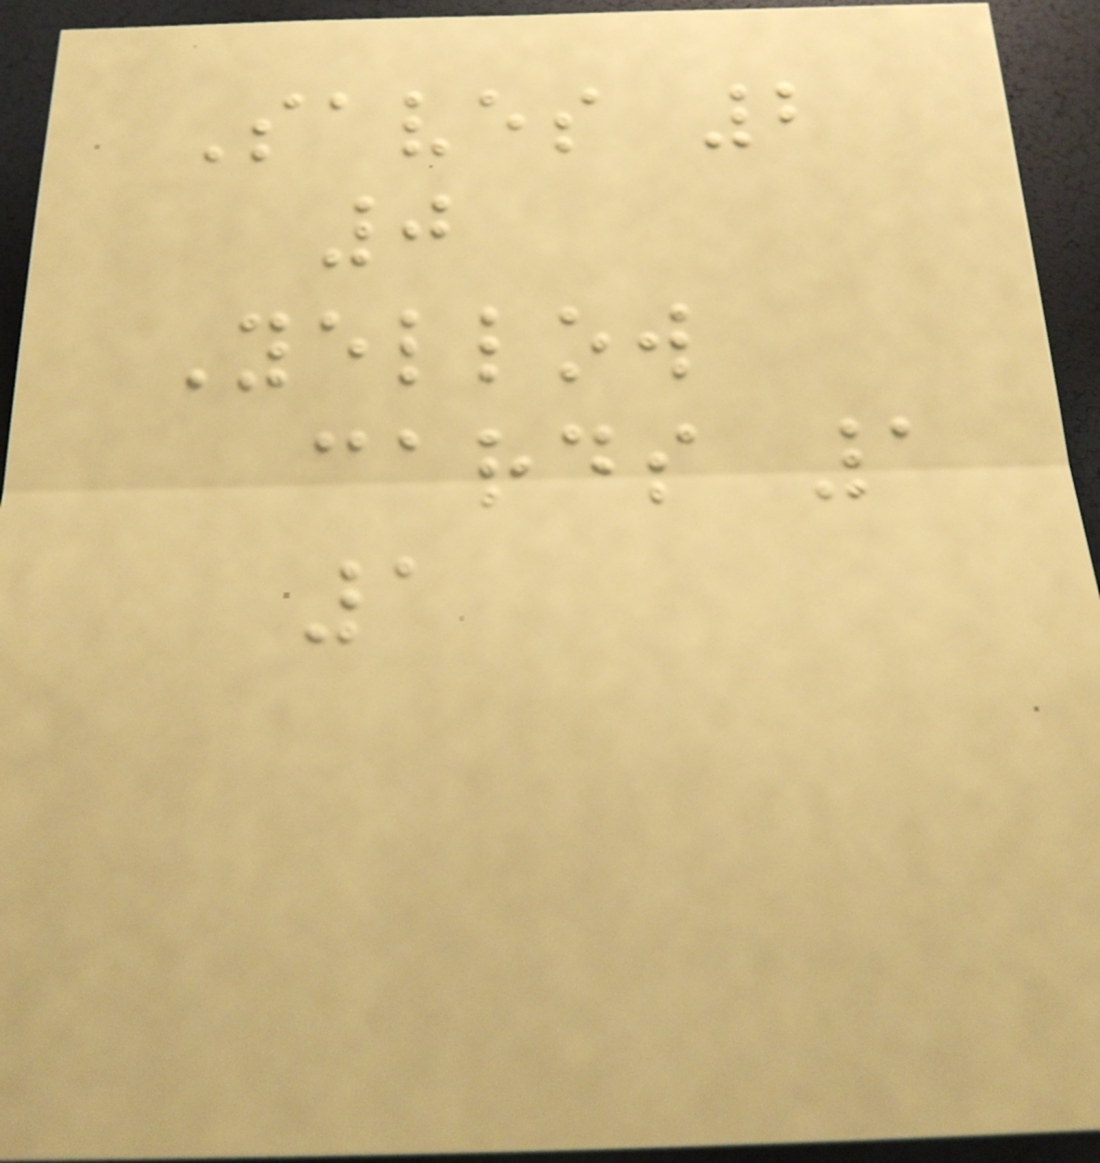Saves 2
0
Yellow
cards 1
1
